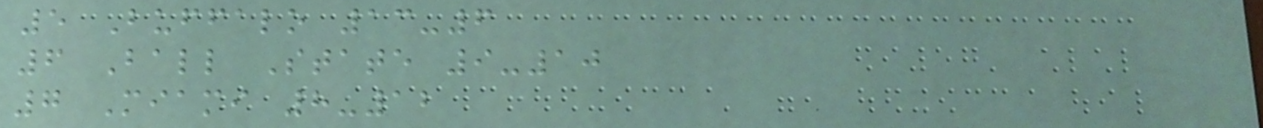5 Buffalo 13-6
6 Ball State 9-10
7 Miami 8-12
